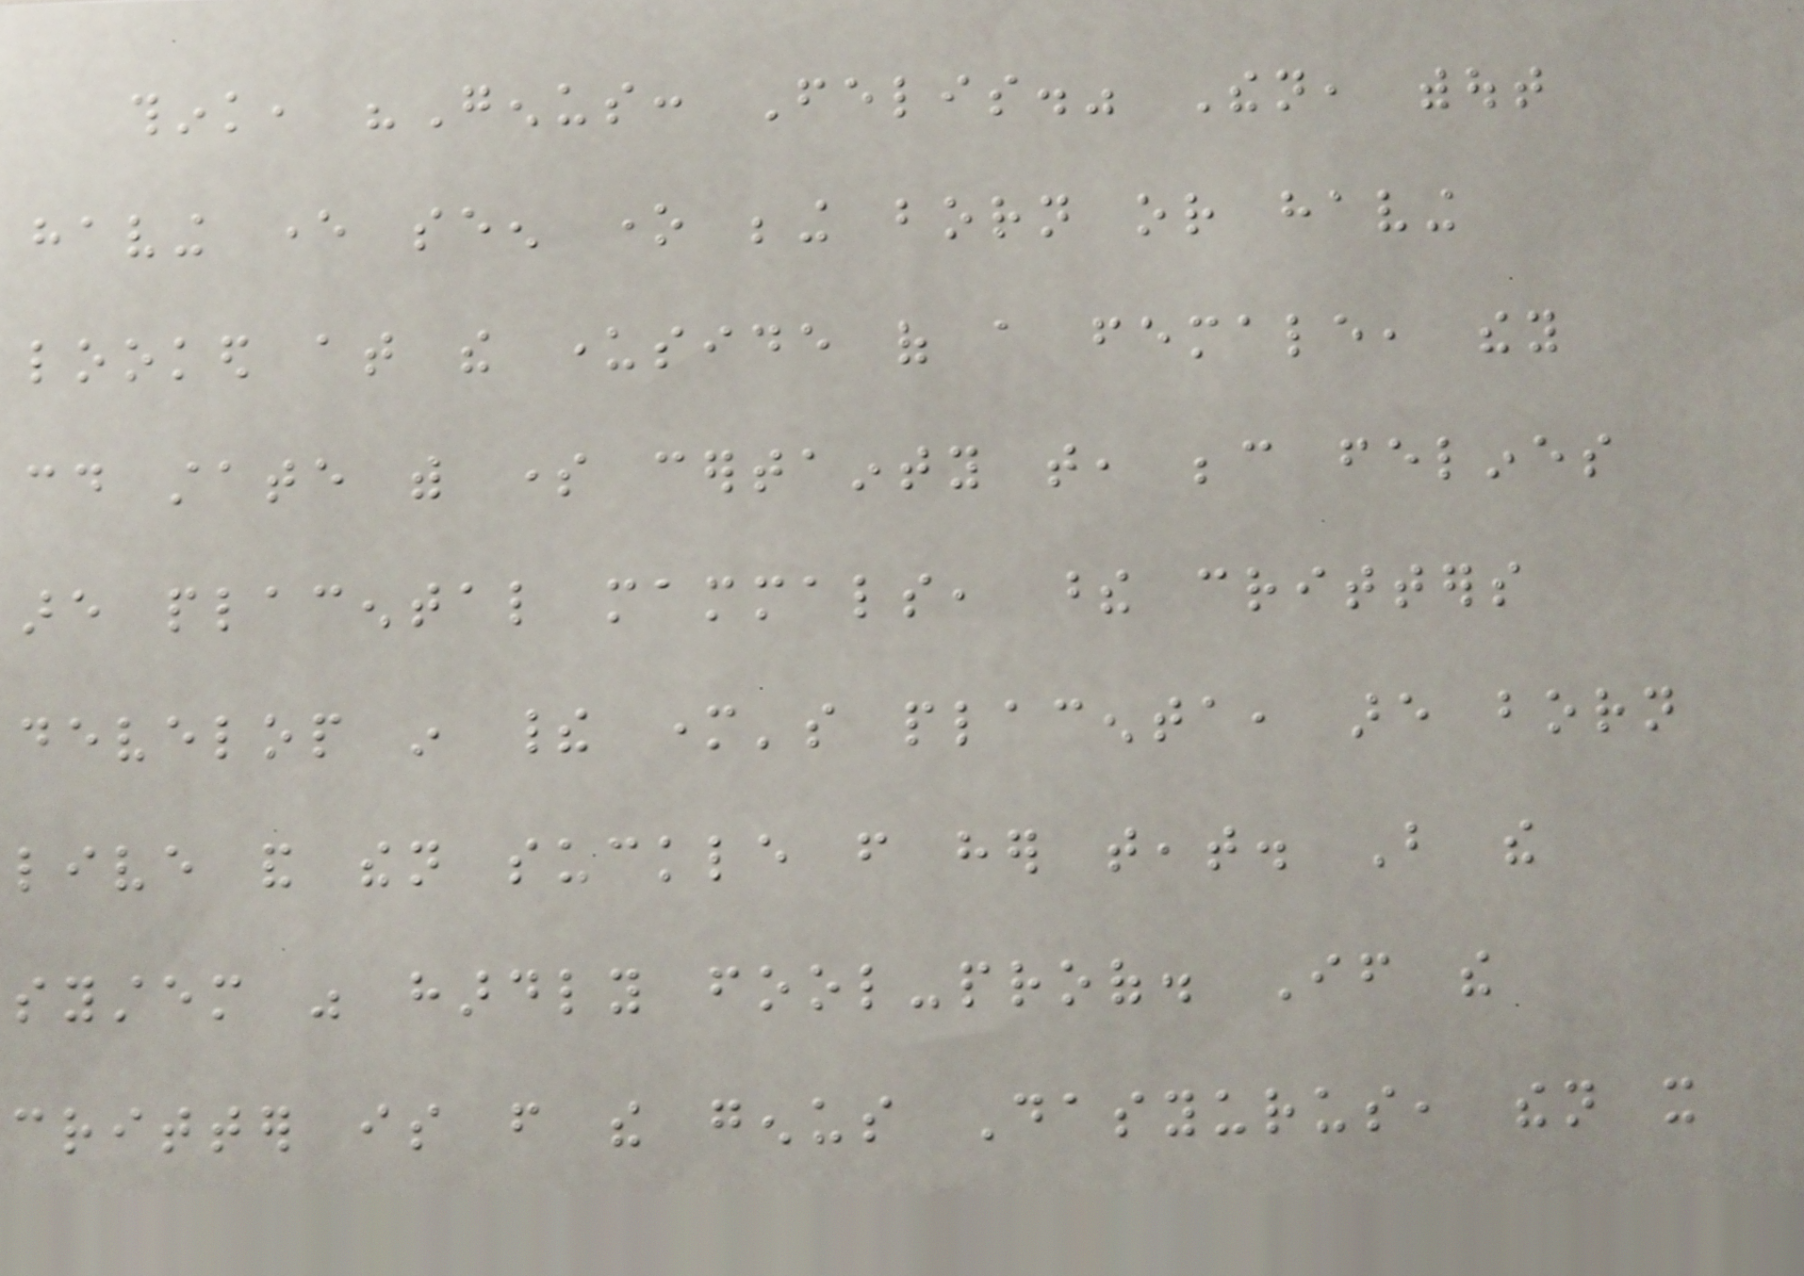think, "Genus: Felis." Then, without
having ever seen one being born or having
looked at the underside of a female, they
could state with some certainty that, because felines
are placental mammals, these critters
develop in their mother's placenta, are born
live and then suckle from her teat. But the
system was hardly fool-proof. If the
critter is from the genus Dasyurus, then it
